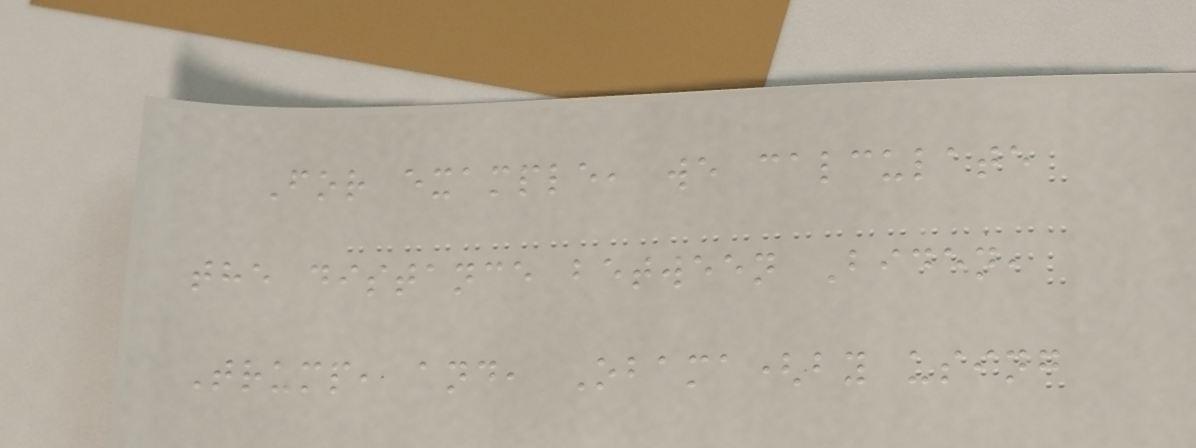For example, we calculate
the distance between Biden,
Trump, and, Obama(by using
